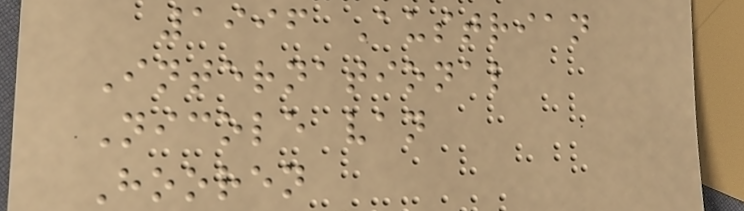1996 Austrian
International
Nicole van
Hooren
